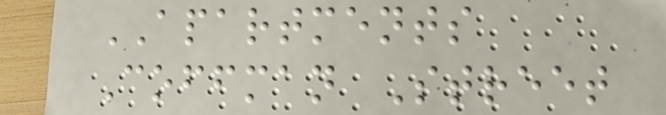APARTMENTS
Coffman Street
